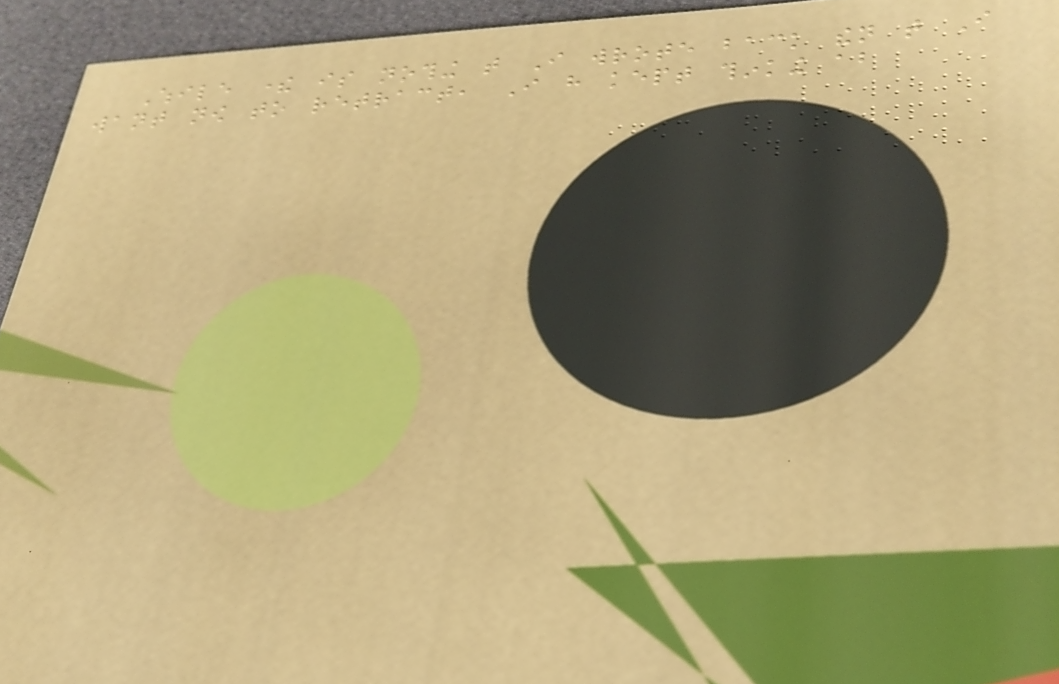While there is nothing that I wrote back then that I
want now to retract, I have kept thinking about
